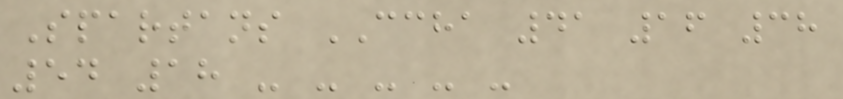Spartans CCHA 41 16 38
54 18 - - - - -
